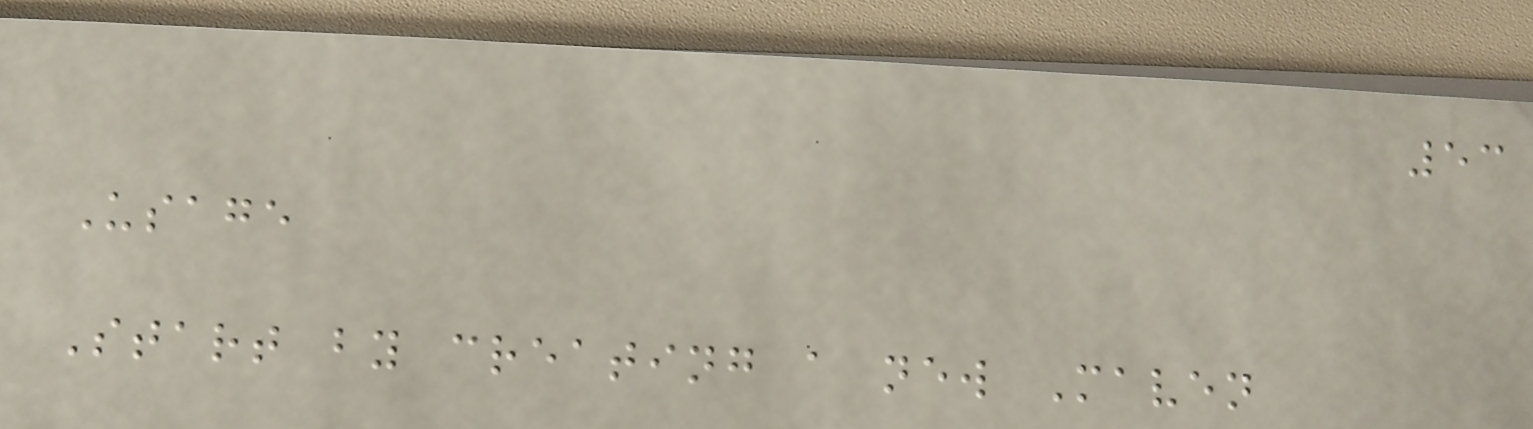53
Usage
Start by creating a new Maven
